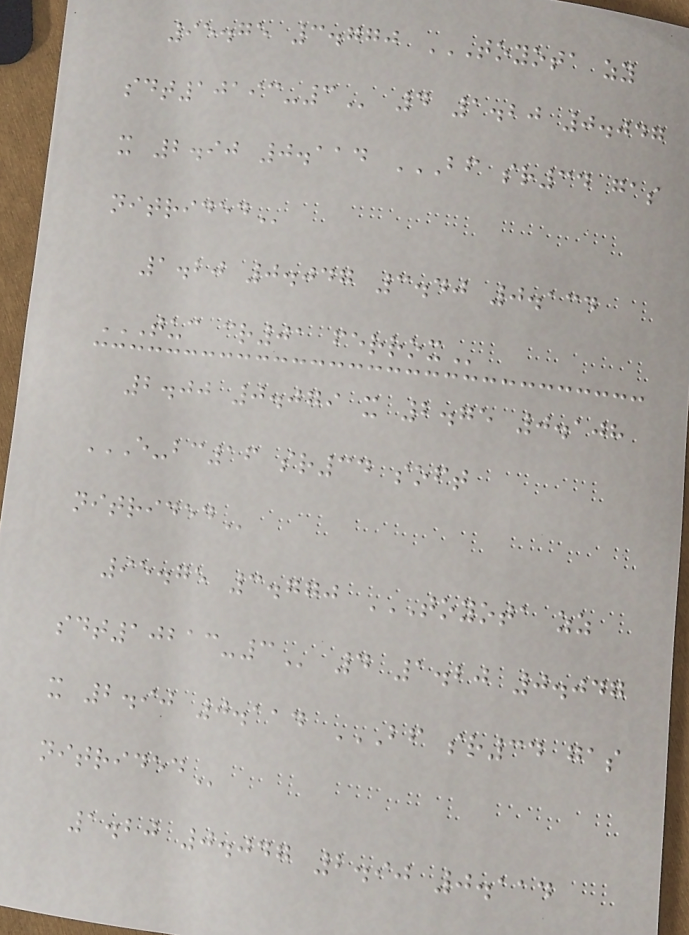95.75 3.770 TOYOTA ZY
SDT10193-3 4 1.20 0.047
x 2.90 0.114 BF SR34 GAS
NITRIDED
1.20 0.047 3.40 0.134
TUC CR01 FERROX
2.00 0.079 x 2.75 0.108
E-BC16 SR34 SOFT
NITRIDED
95.75 3.770 TOYOTA ZZ
SDT10213-3 4 1.20 0.047
x 2.90 0.114 BF SR34 GAS
NITRIDED
1.20 0.047 2.90 0.114
